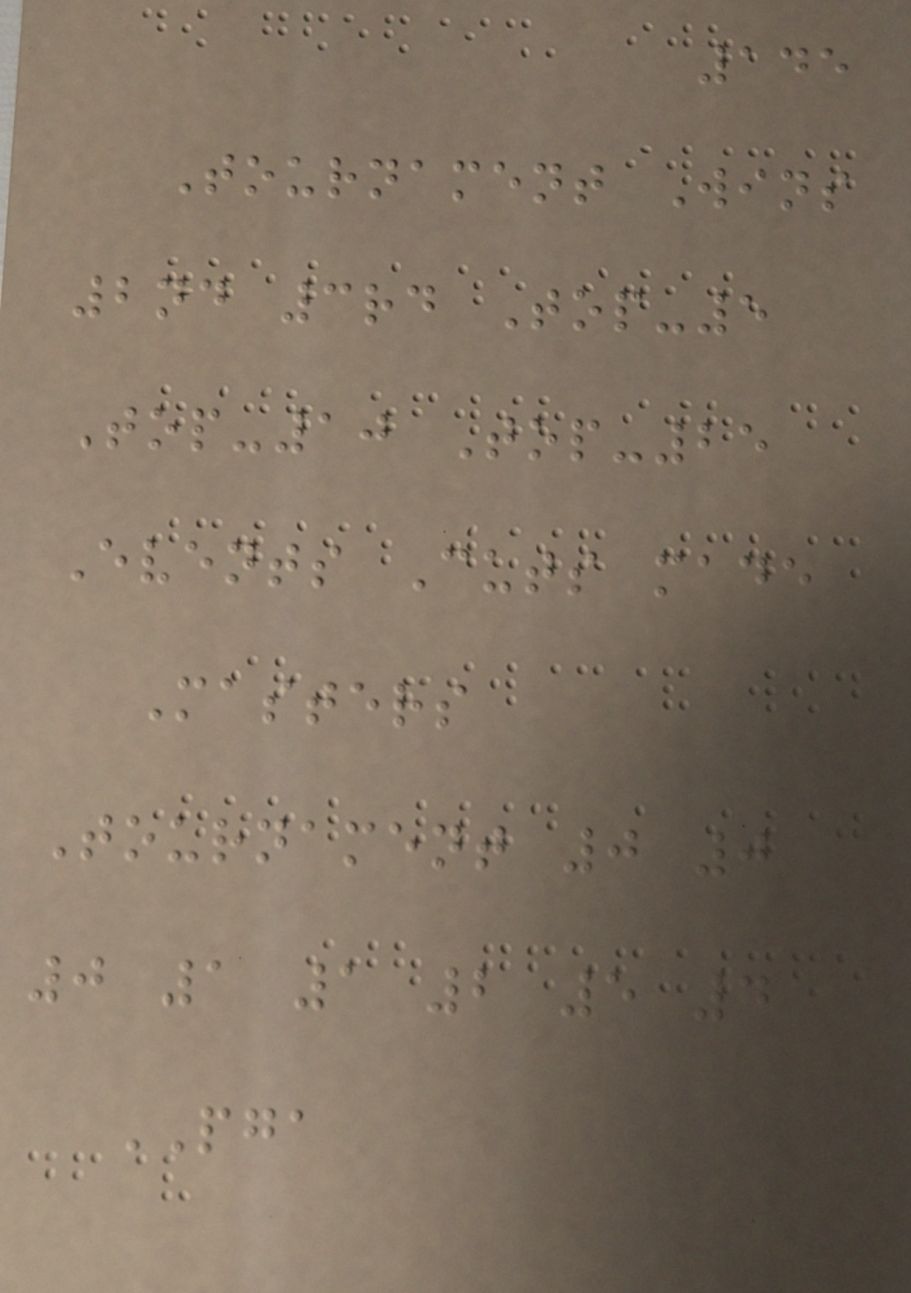145
Tournament Wins
2nd 3rd Top-5
Top-10 Top-25
Events Cuts made
Masters
Tournament 0 0
0 1 1 2 5 4
PGA
